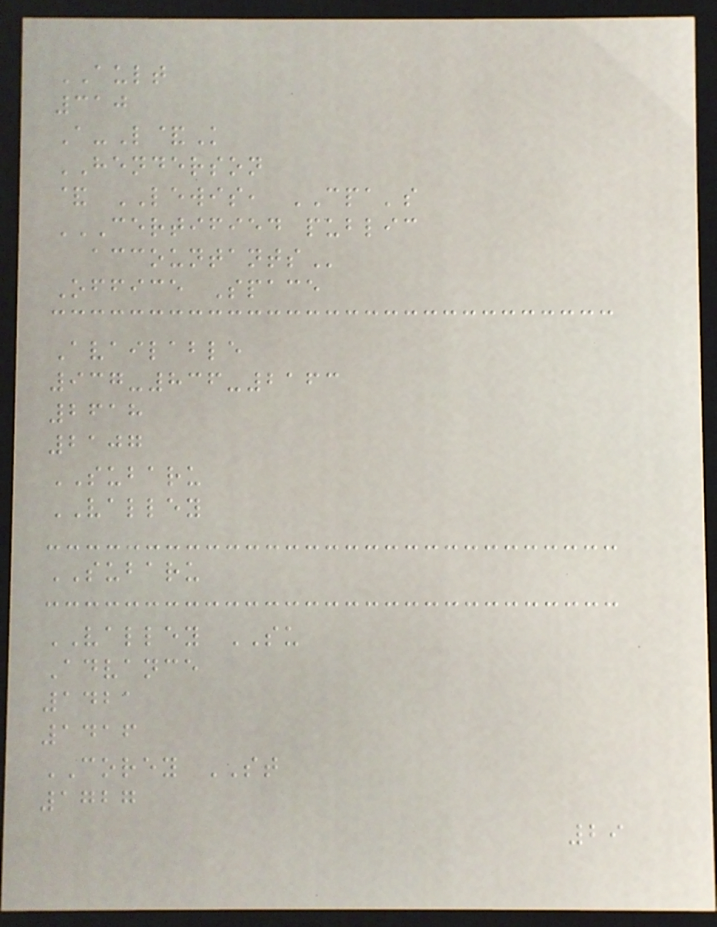AULT
310
A-L&K
HENDERSON
& LEWIS, CPA's
CERTIFIED PUBLIC
ACCOUNTANTS
Office Space
Available
937-836-2163
2618
2107
SUBARU
VALLEY
SUBARU
VALLEY SU
Advance
1421
1416
COREY ST
1727
29
